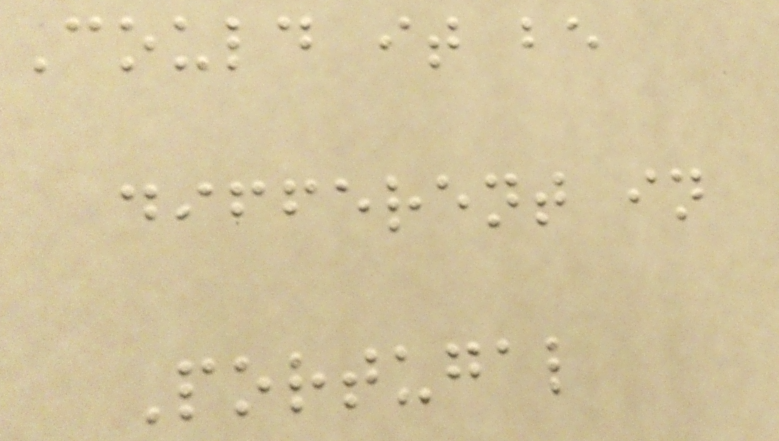Could it be
different in
Portugal
